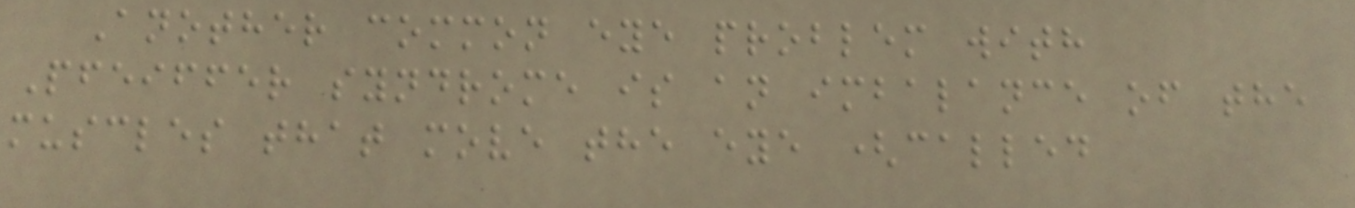Another common eye problem with
Pfeiffer syndrome is an imbalance of the
muscles that move the eye (called
